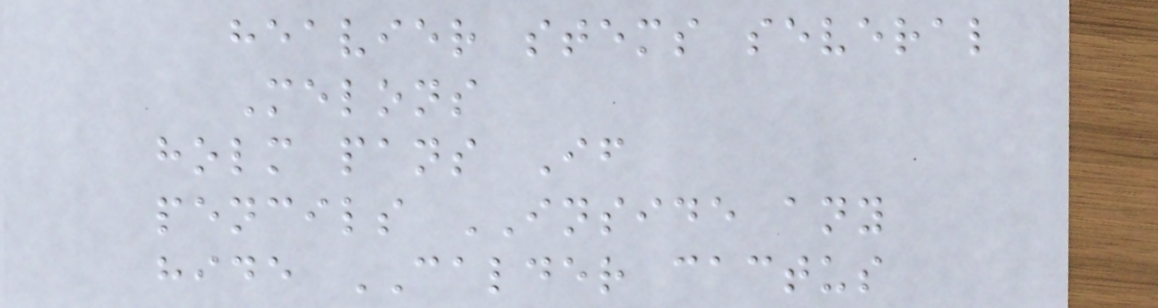heavier stems several
Melons
holm pans If
pencils INSIDE any
hide CALDER cactus
